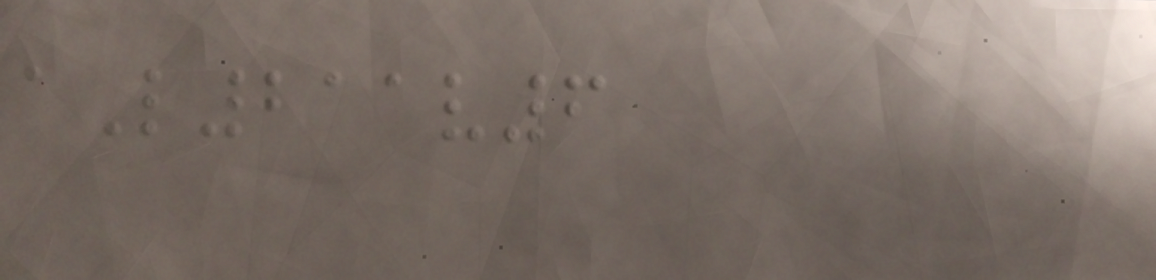aL211v6
